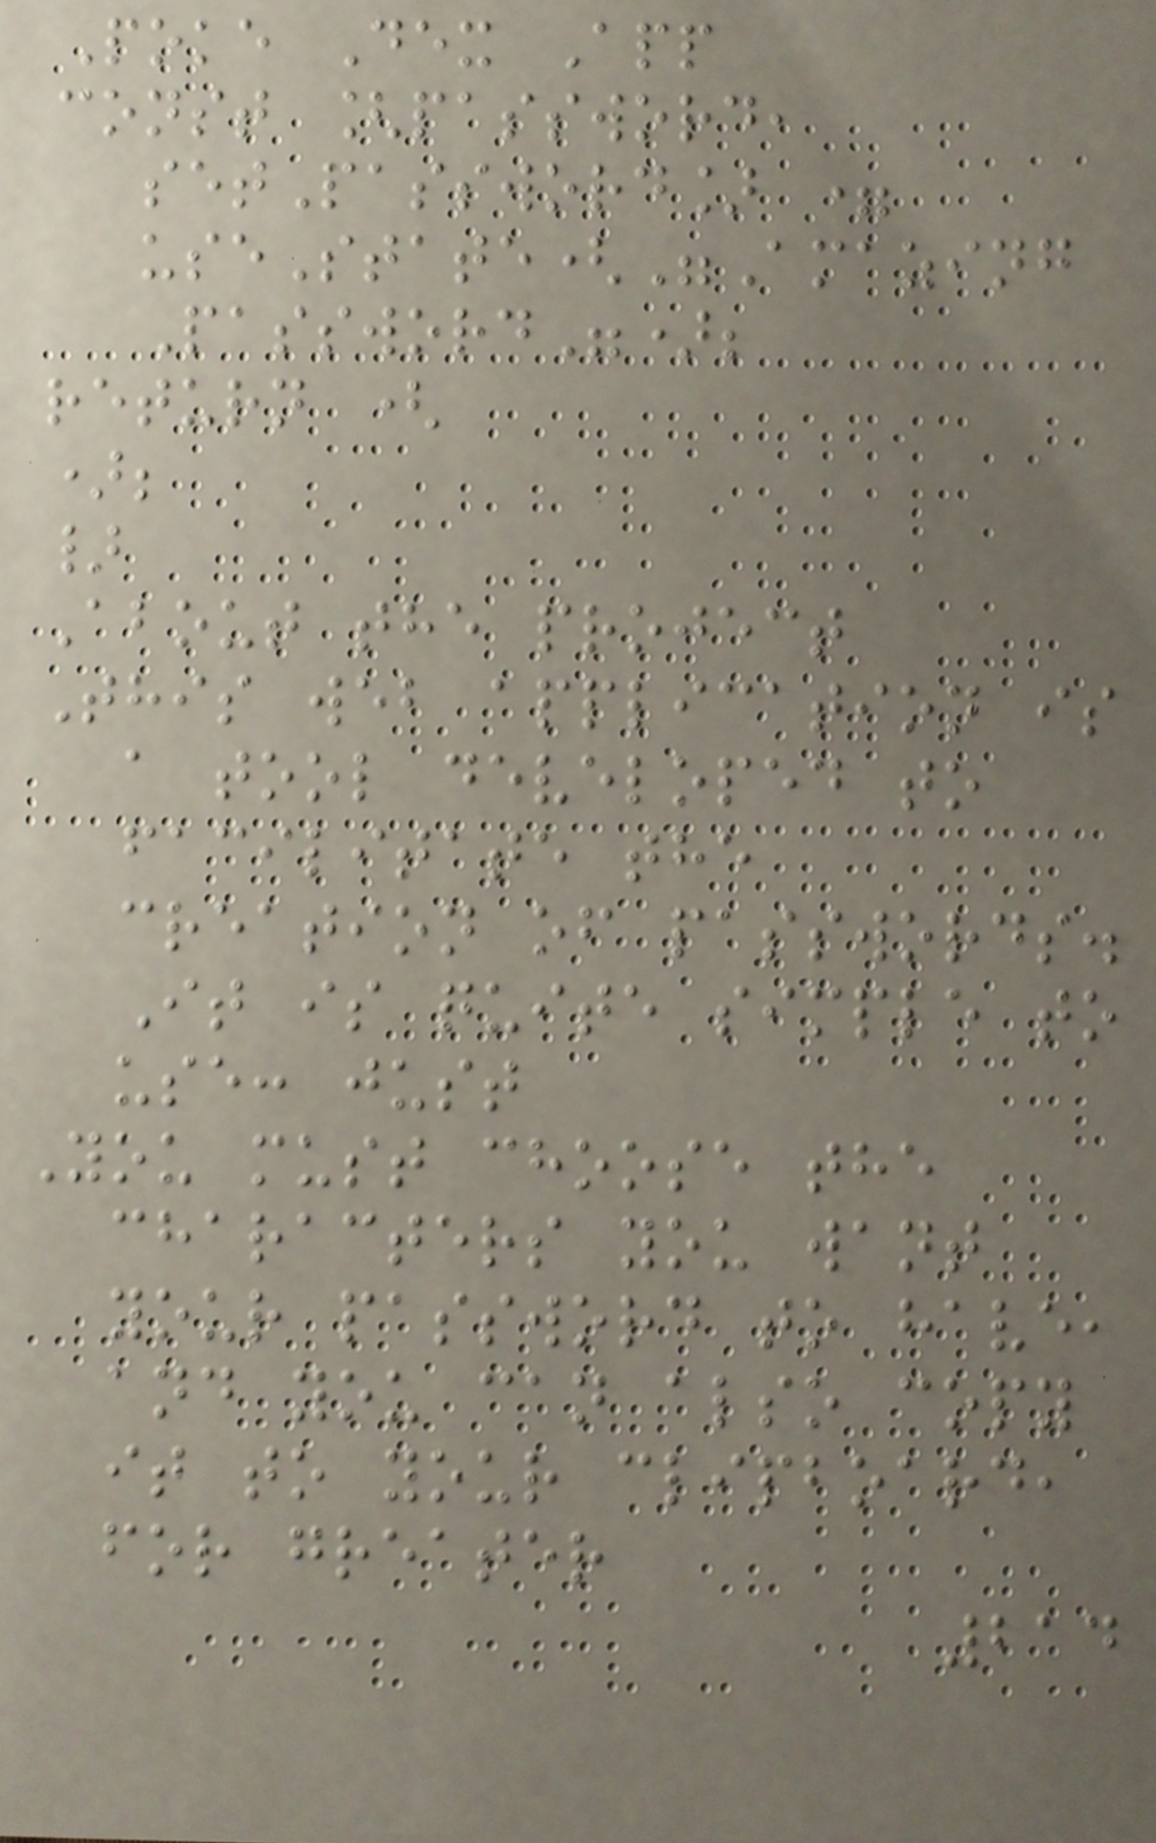Poke Dex App
const [password,
setPassword] =
useState("Amazing
Password");
return (
);
}
About the project
This web application is
a tool developed to
facilitate the
creation of passwords.
It is quite simple to
use: just
You must choose the
characters you want
your password to have,
and you can also copy
it to your clipboard,
for greater
214
